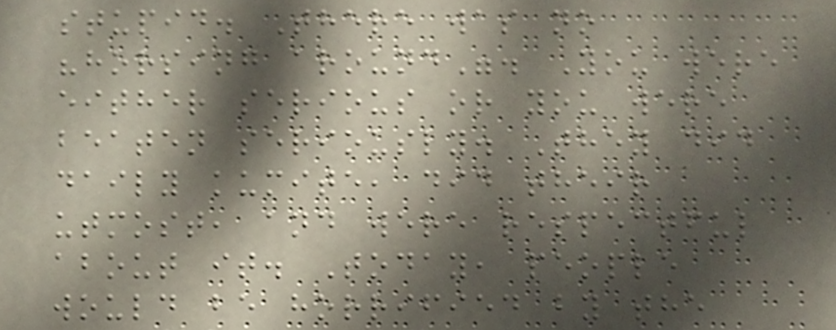stupid. There was no
"horsing around". You were
either serious or you were
beaten seriously. They did
daily kumite, did their
utmost, and were respectful
about it. Today, people
would be horrified by the
